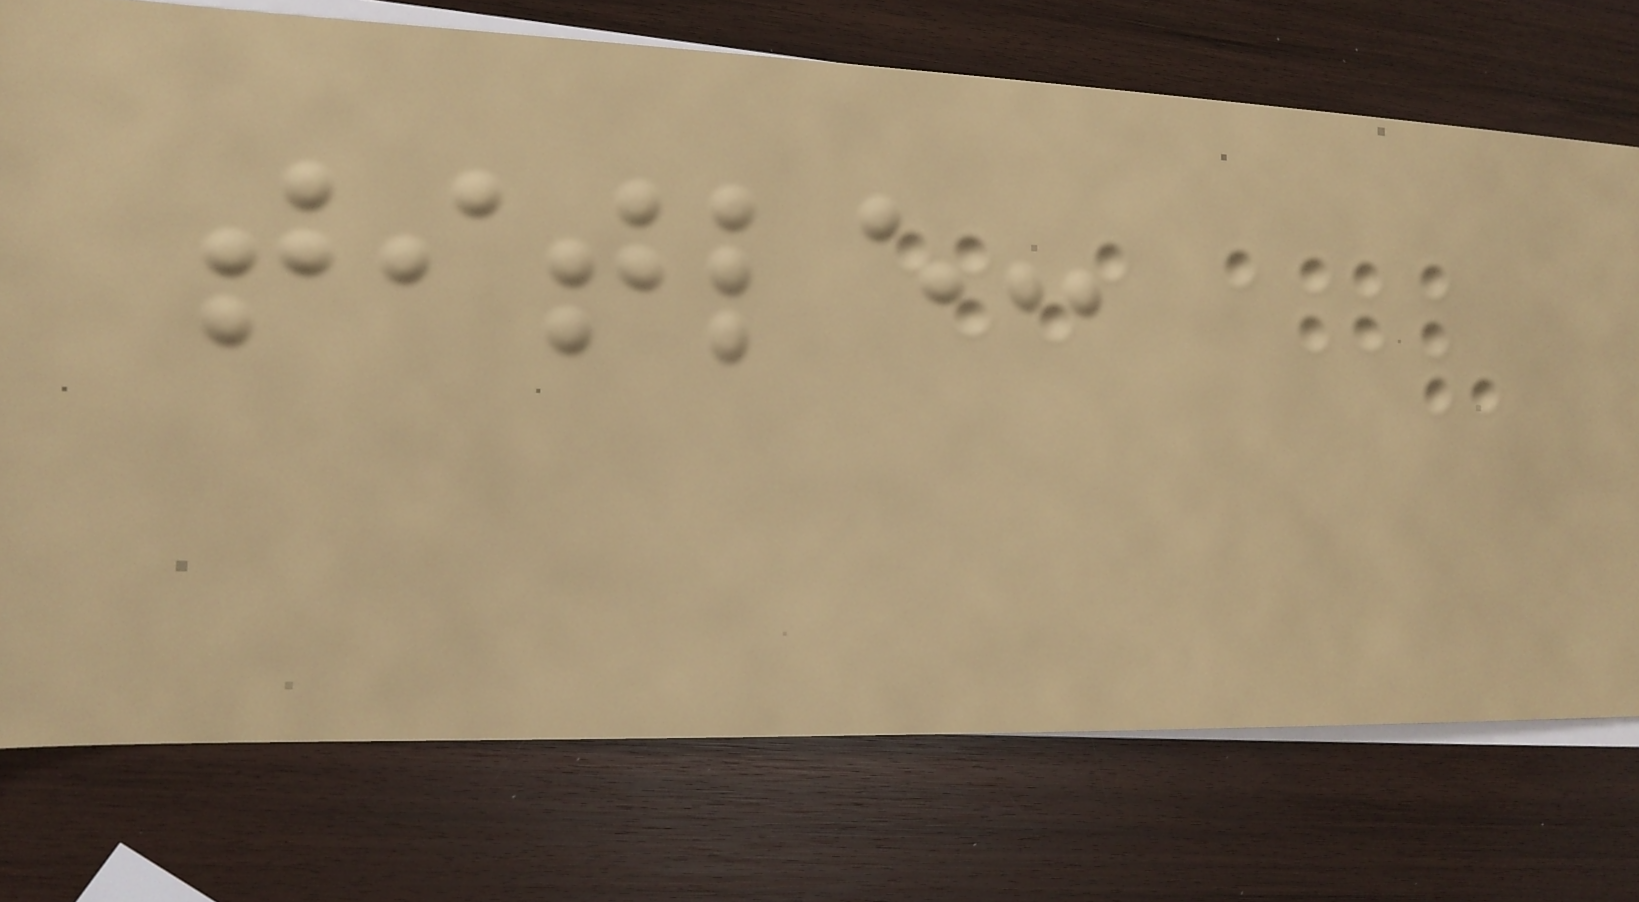title:
